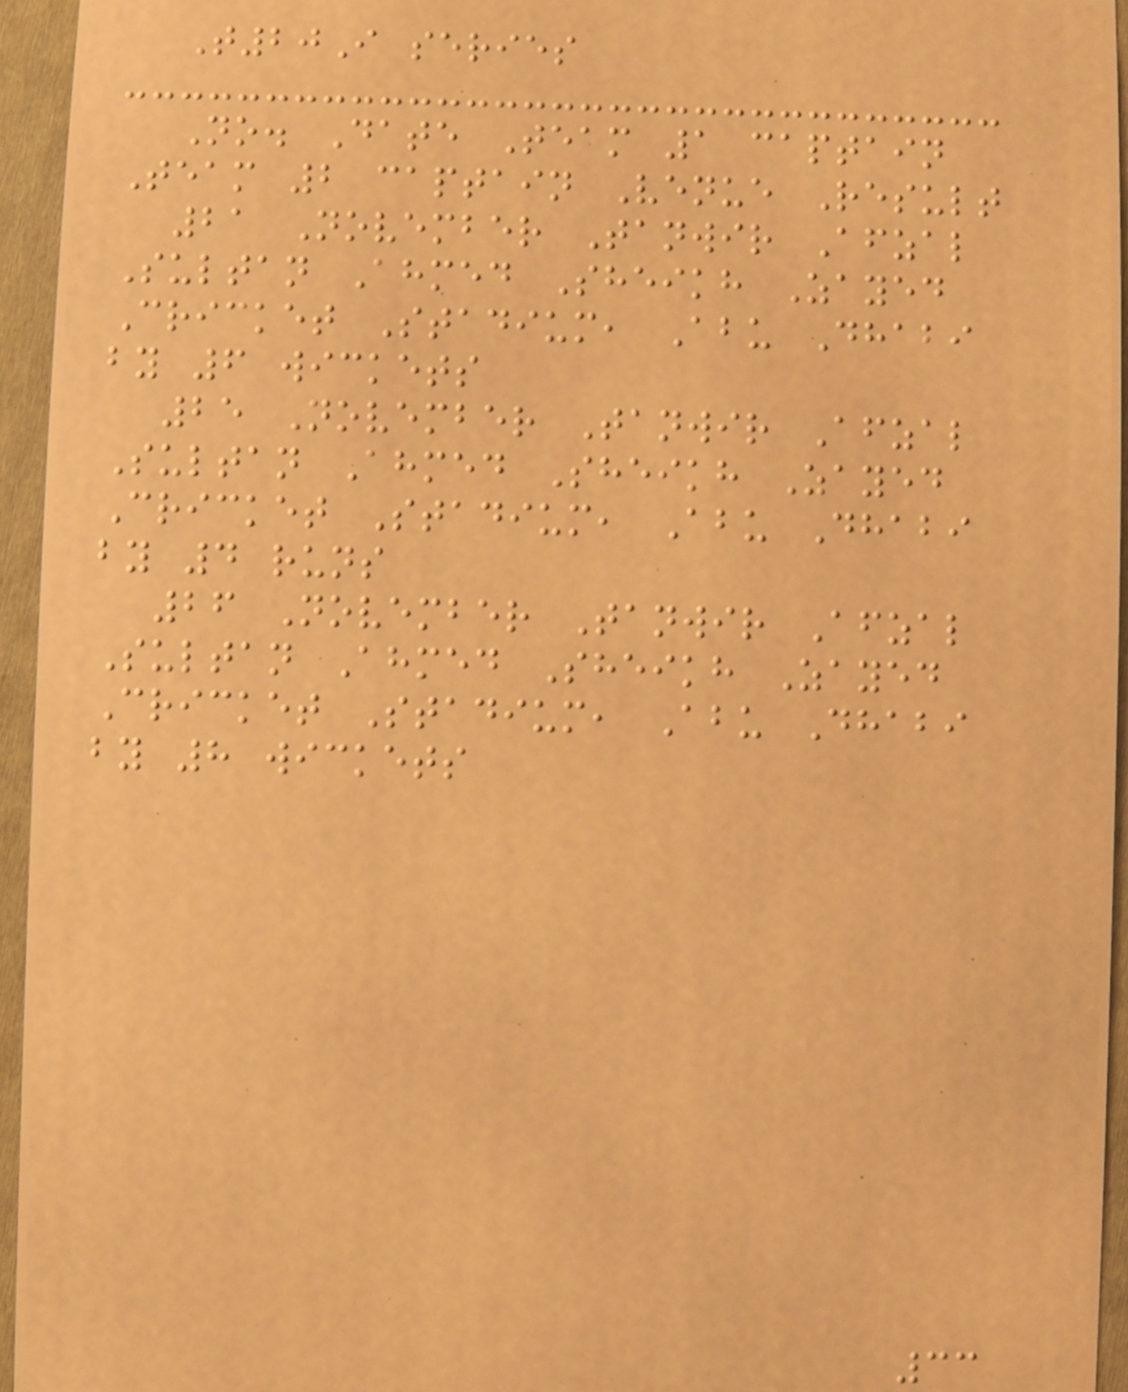T20I series
No. Date Team 1 captain
Team 2 captain Venue Result
21 November Tanwir Afzal
Sultan Ahmed Sheikh Zayed
Cricket Stadium, Abu Dhabi
by 6 wickets
25 November Tanwir Afzal
Sultan Ahmed Sheikh Zayed
Cricket Stadium, Abu Dhabi
by 4 runs
26 November Tanwir Afzal
Sultan Ahmed Sheikh Zayed
Cricket Stadium, Abu Dhabi
by 8 wickets
33
